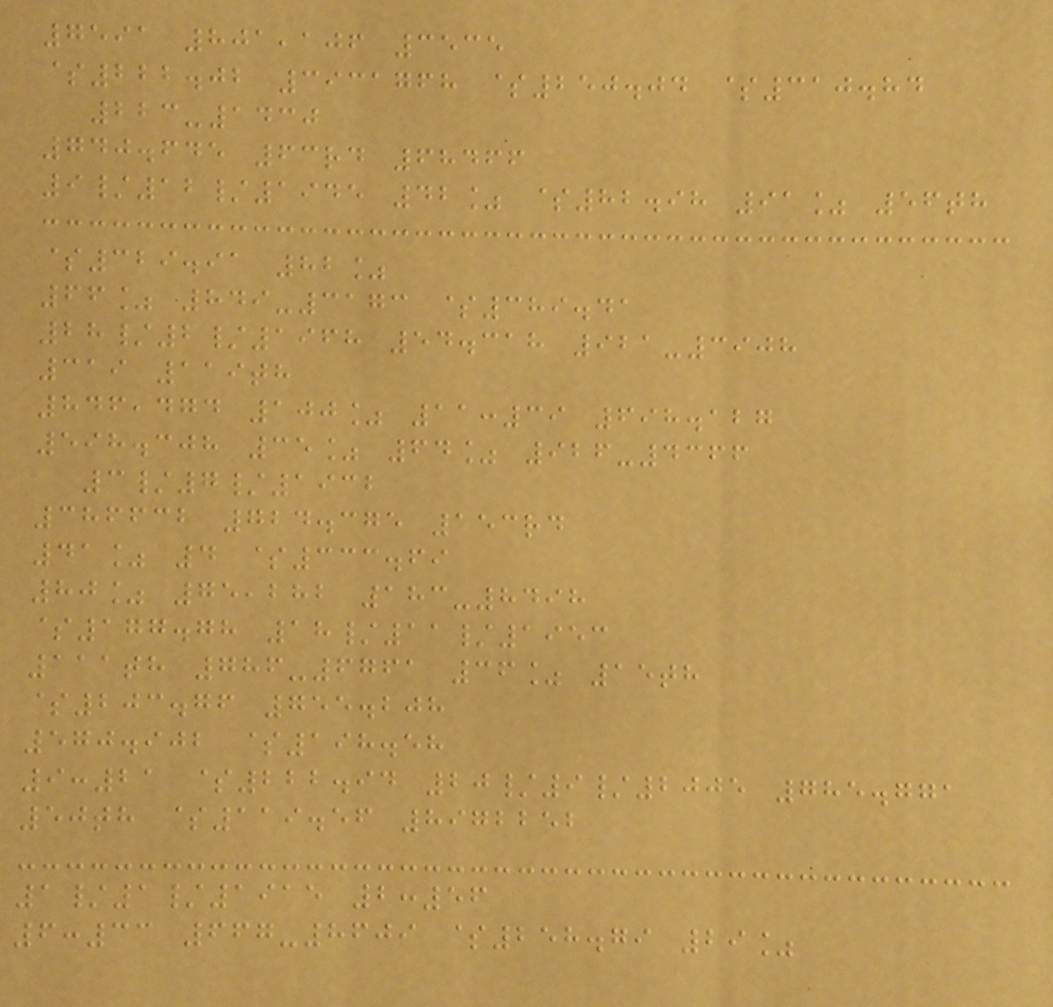7591 801,106 3535
$222.02 3931768 $250.04 $310.84
223-1430
740.645 63rd 68466
9/12/1945 42% $82.98 91% 56th
$329.91 82%
66% 849-3173 $389.41
28/2/1968 54.318 921-3908
319 119th
846,474 100% 11:39 698.127
598.308 35% 64% 926-4366
3/7/1932
386632 724.375 153rd
41% 4 $333.69
80% 75,282 183-8498
$177.78 18/11/1953
111th 786-6761 36% 15th
$203.76 755.208
570.902 $198.58
9:21 $222.94 20/9/2005 785.771
50th $119.56 8972252
1/1/1915 2:56
6:33 667-8609 $258.79 29%
